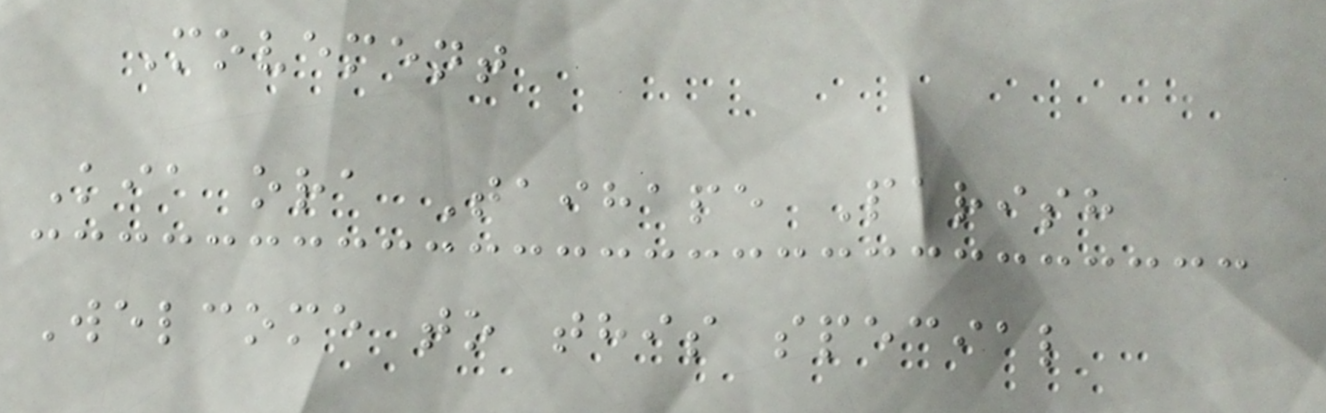Movement
Kia ora Taihape Parish
Welcome to this special
